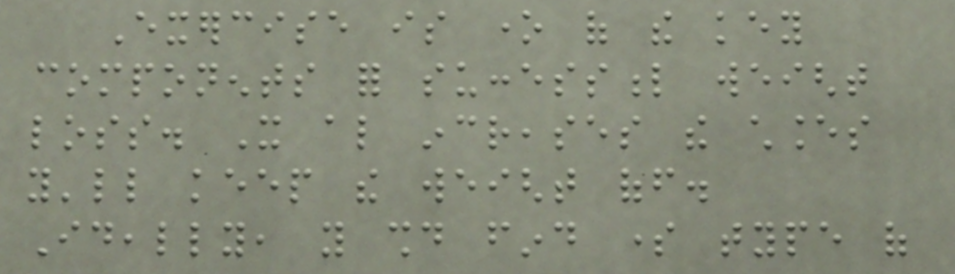Exercise is one of the key
components for successful weight
loss. It also increases the chances
you'll keep the weight off.
Ideally, you should find some type of
